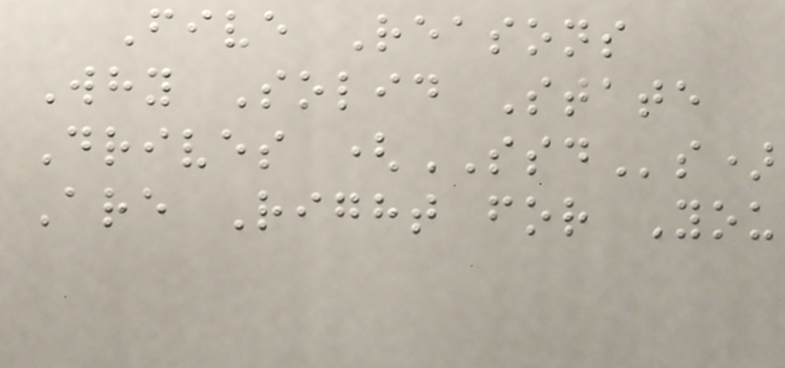Five Reasons
Why Solid State
Drives (SSDs)
Are Right for You
